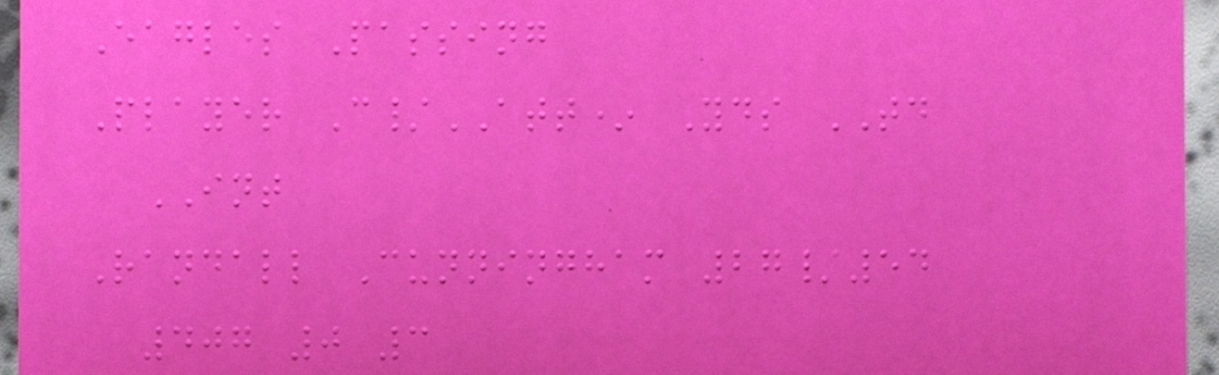Eagles Passing
Player C/ATT* Yds TD
INT
Randall Cunningham 27/54
407 0 3
